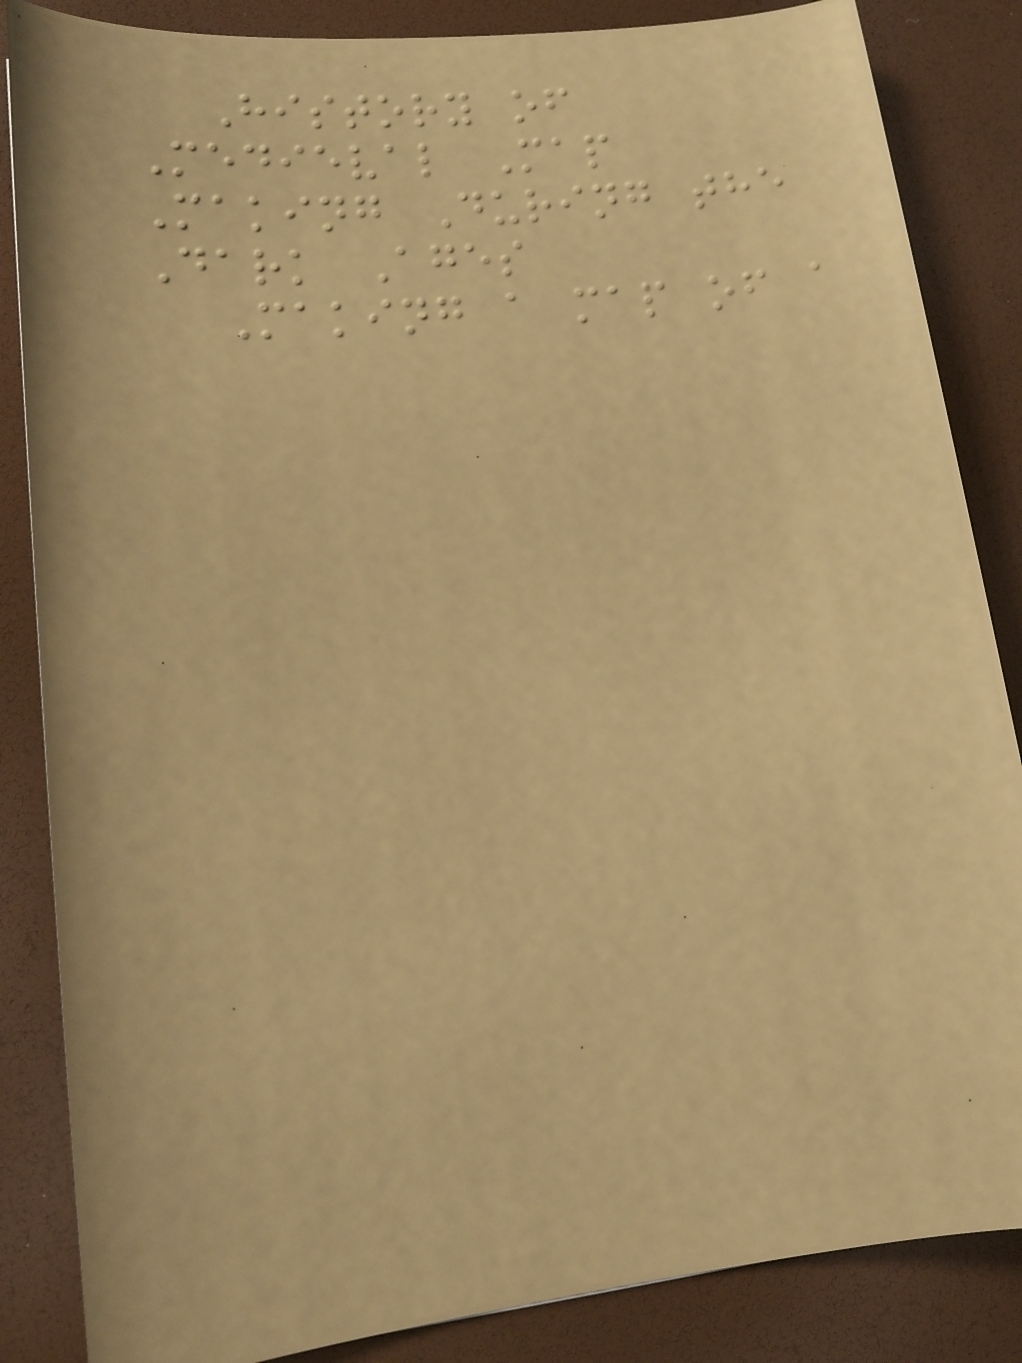History of
Medieval Map
Making During the
Dark Ages
Making a map of a
